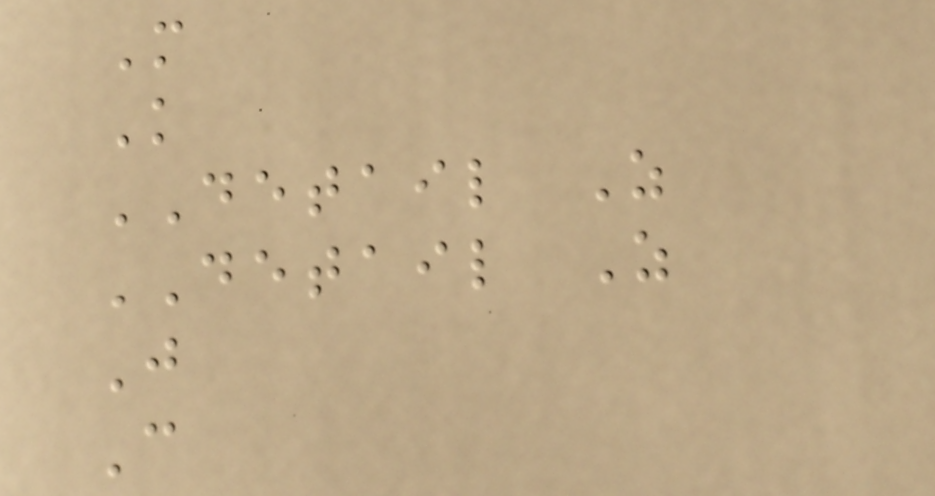M
K
DETAIL Z
DETAIL Z
J
C
